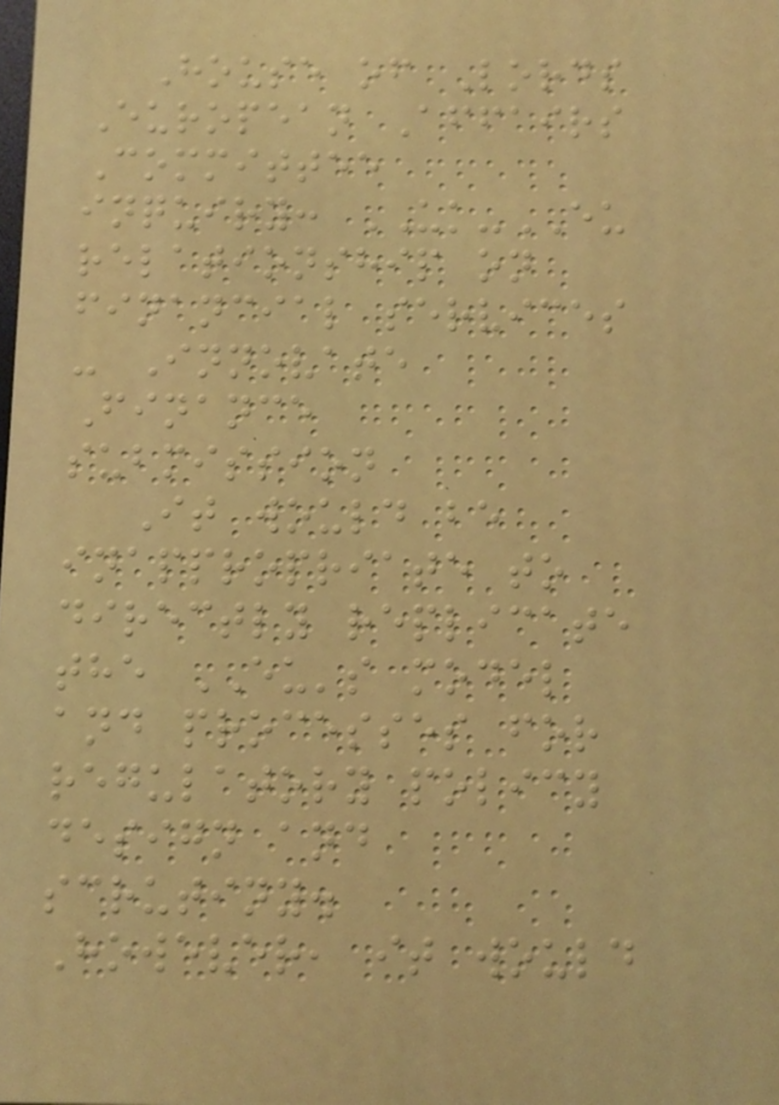House of Lords
European Affairs
Committee
inquiry: UK-EU
relationship on
financial services
- Innovate
Finance
submission
It would be
inappropriate to
directly replicate
the EU's model
and processes for
regulatory policy
design and
scrutiny.
However, it would
